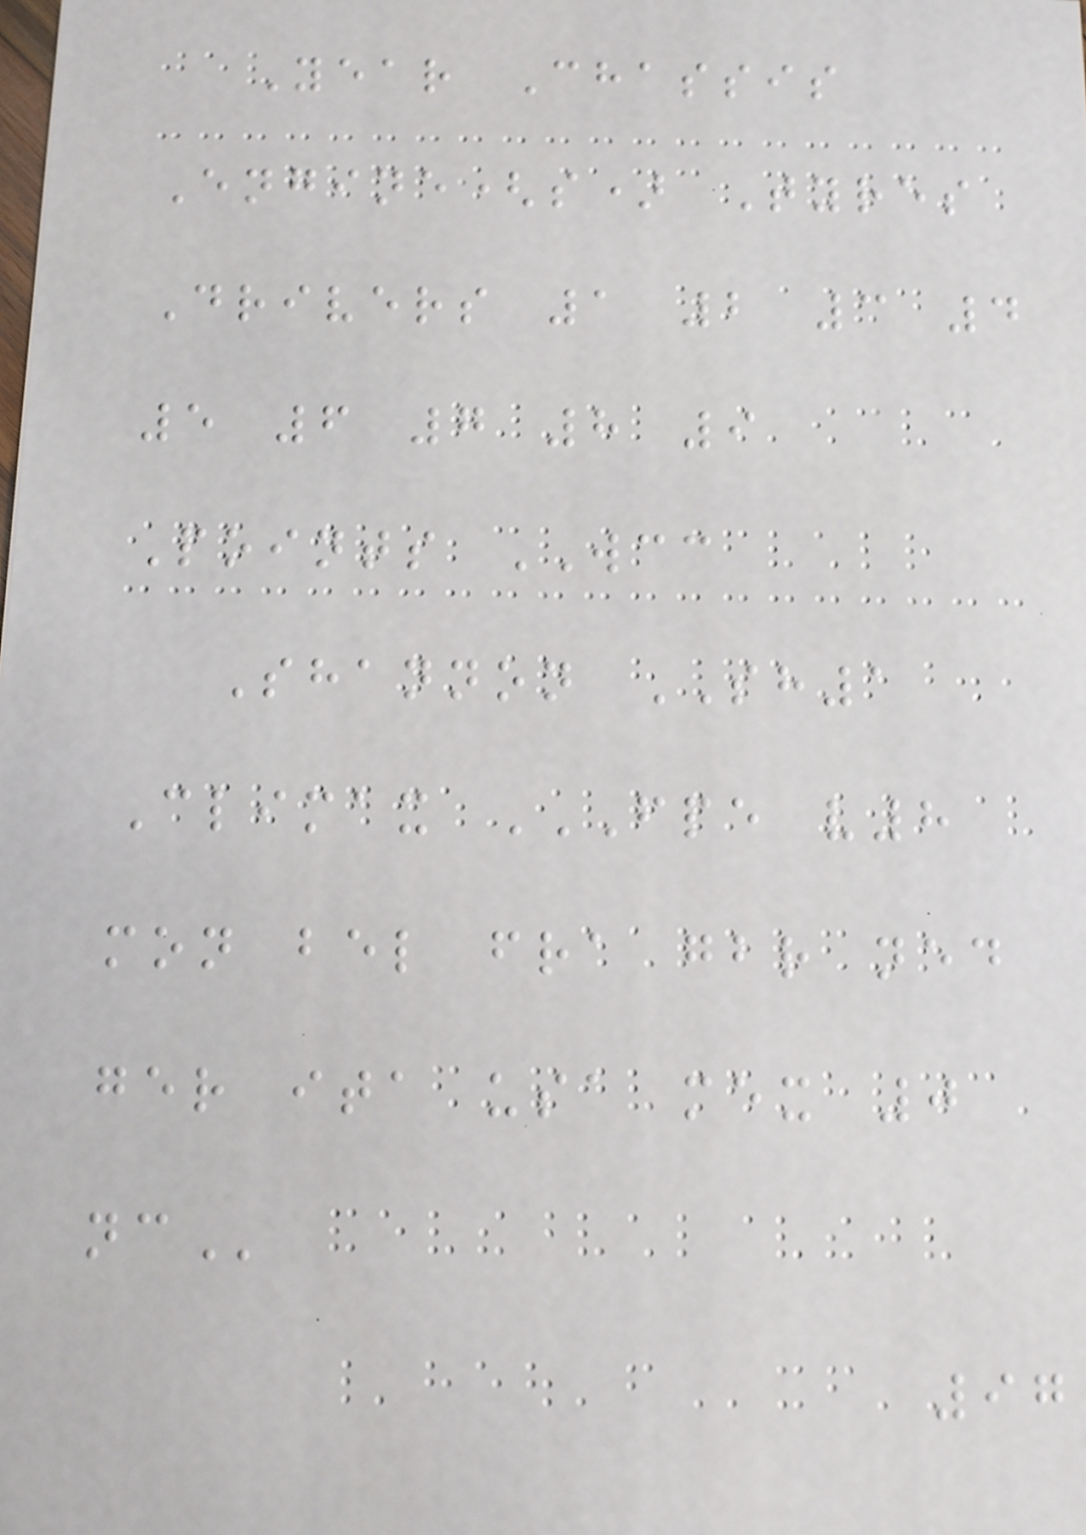Year Chassis
Engine(s) Tyres
Drivers 1 2 3 4
5 6 7 8 9
Points WCC
Shannon SH1
Climax FPE V8
MON BEL FRA GBR NED
GER ITA USA MEX 0
NC
97
